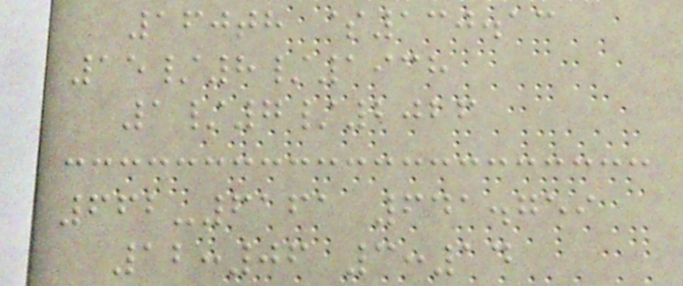160th $130.13
15/8/1938
1/7/2026
662-6161 641.759
12:06 3:14
